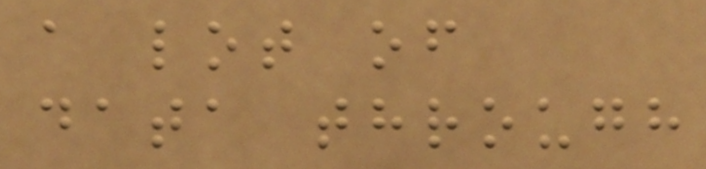a lot of
data through
